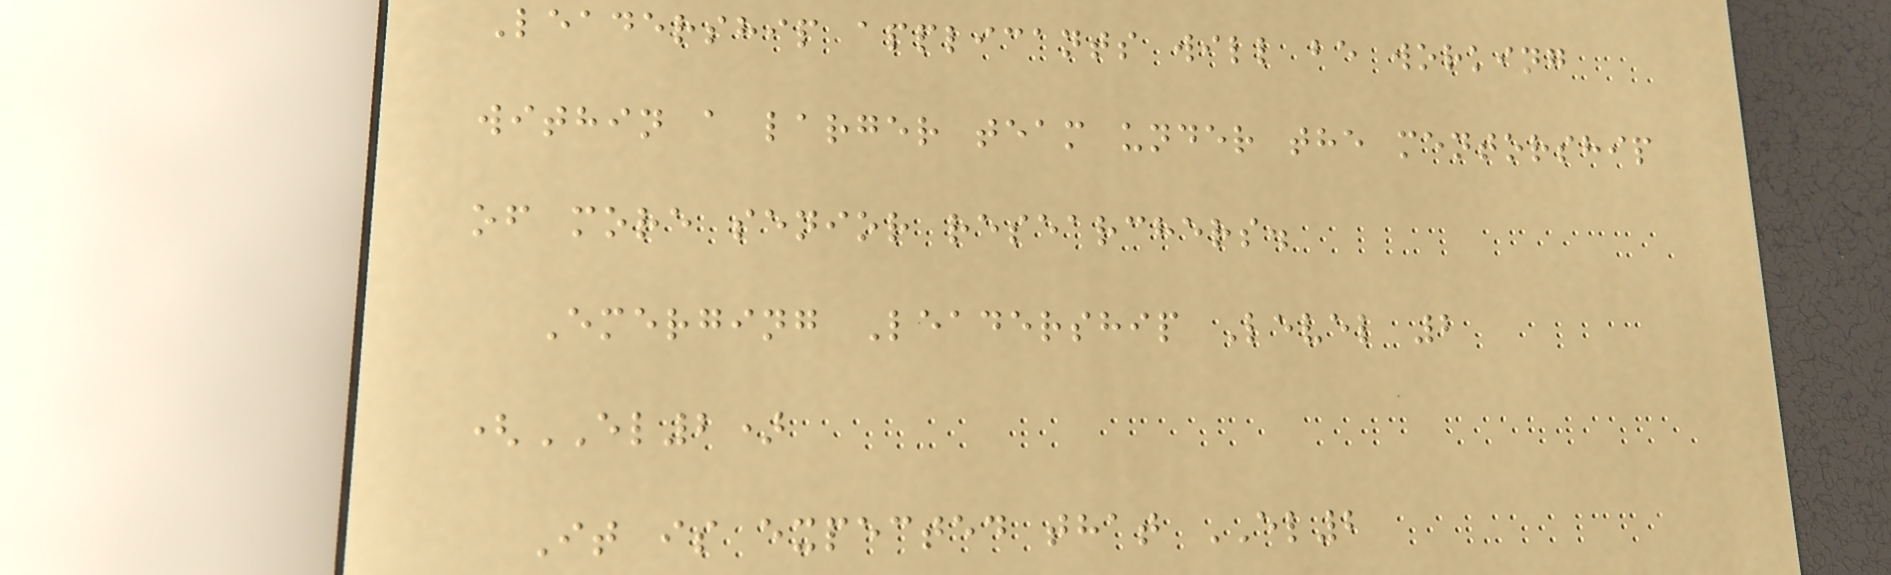Leadership applicants will be working
within a larger team under the mentorship
of more senior researchers.
Emerging Leadership Level 2
(EL2)
It is expected that EL2
